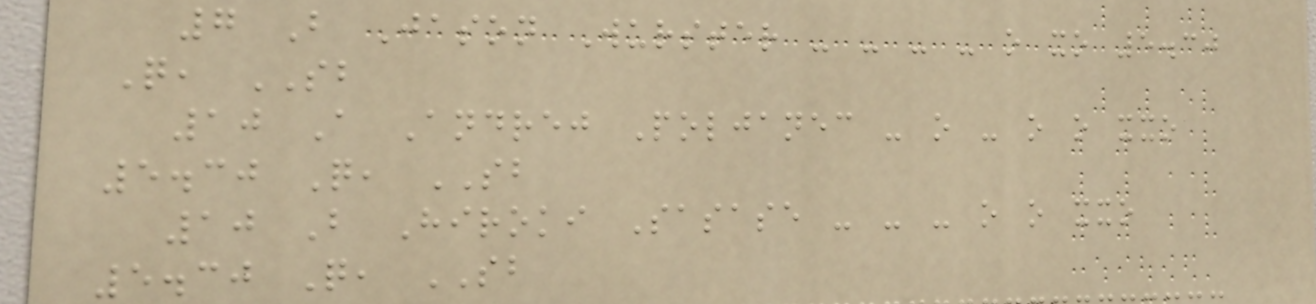7 B Jason Wurster - - - - o xo 5.30
Q, SB
10 A Andrej Poljanec - o - o o xxo
5.30 Q, SB
10 B Hiroki Sasase - - - o o xxo
5.30 Q, SB
